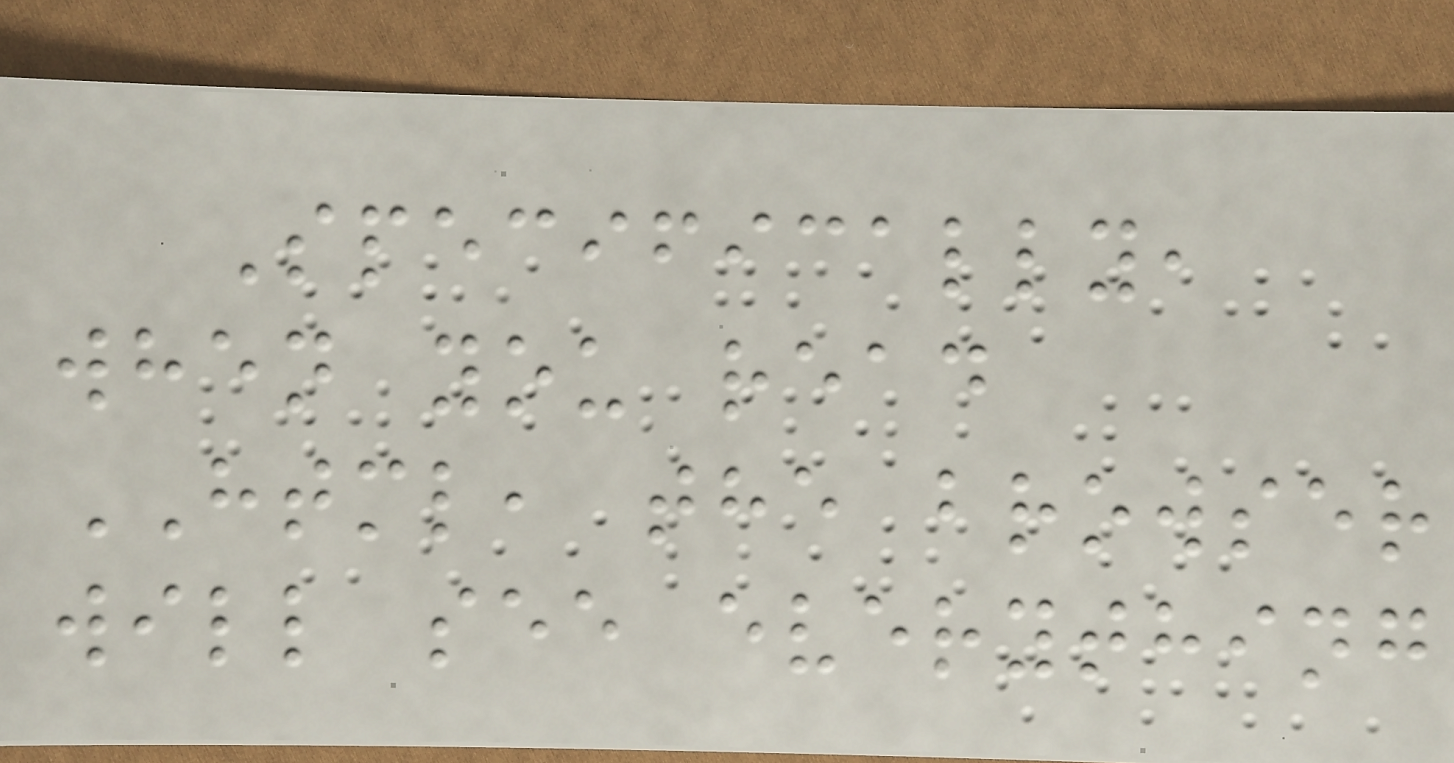Specifically,
when you read
HTML, the browser
will see everything
